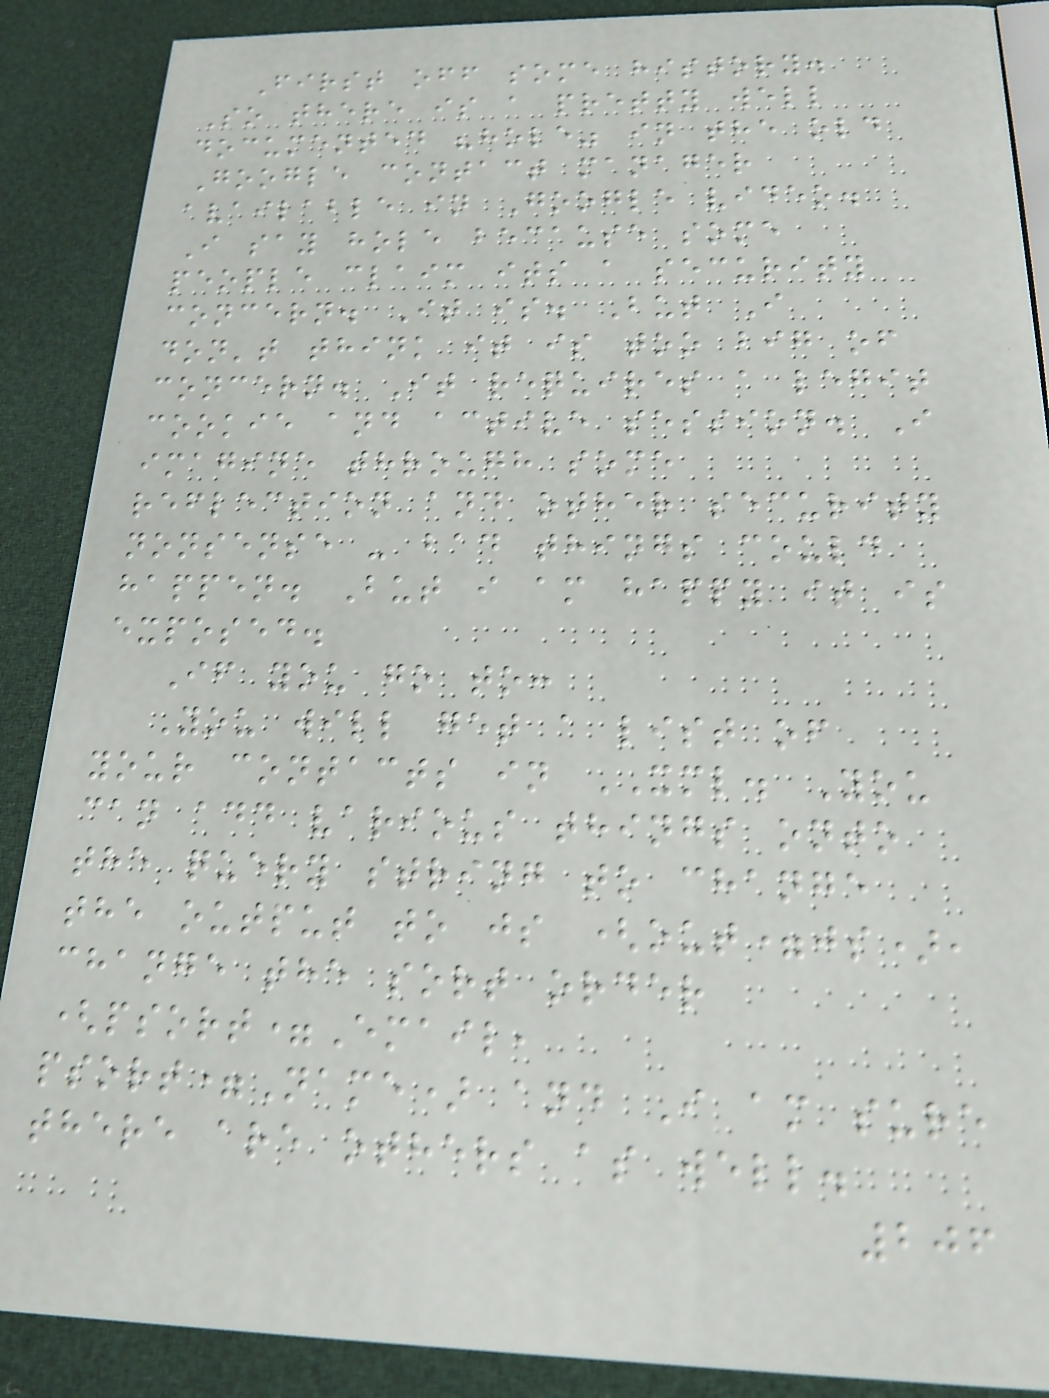First off some history.
So there is a pretty well
documented "hole" in the old
Google contact manager
available in Google video.
I say hole because some
people claim its a security
concern. It is. But I
don't think it is too big of
concern. It requires a legit
cookie and active session. I
imagine through some
reflection and other security
nonsense - bad things could
happen. But i am happy it is
exposed.
If you go to:
You will get a list of
your contacts in XML. You
can add various things onto
the query string to change
the output to js (out=js),
change the sort order
(psort=Email,
psort=Name) and I am sure
there are others as well.
206
